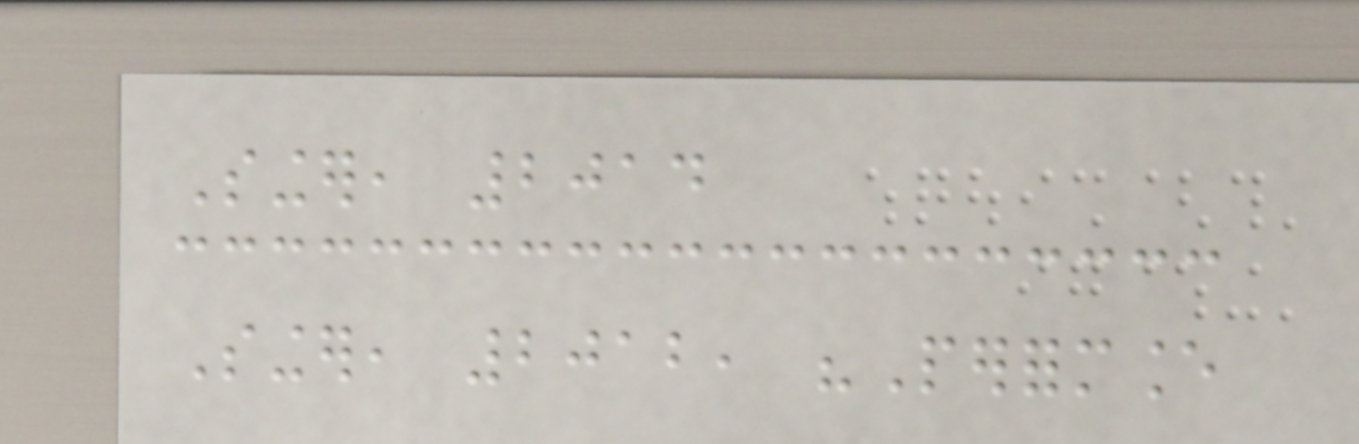Singer, 2014
Singer, 2012, "Performance
